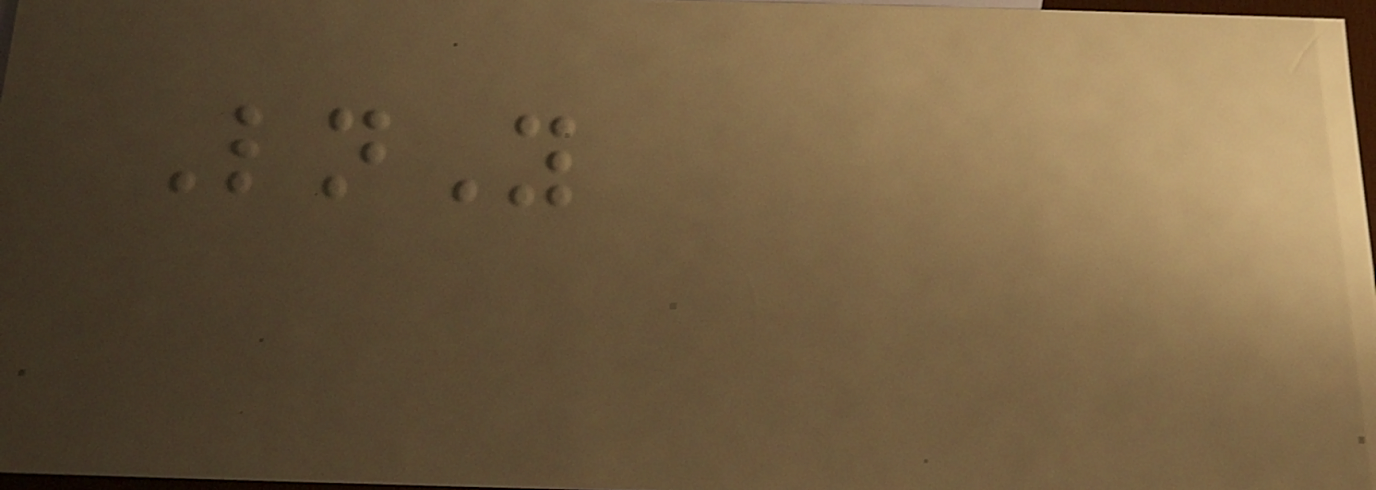LnY
